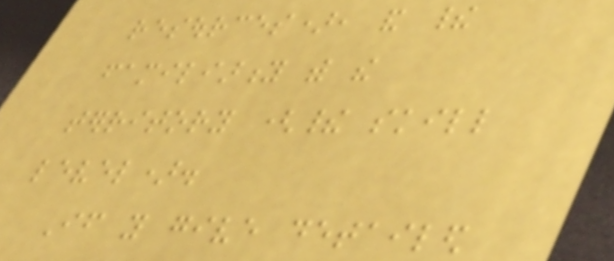resources), and their
familiarity with the
territory (their skill
level).
If you give detailed
